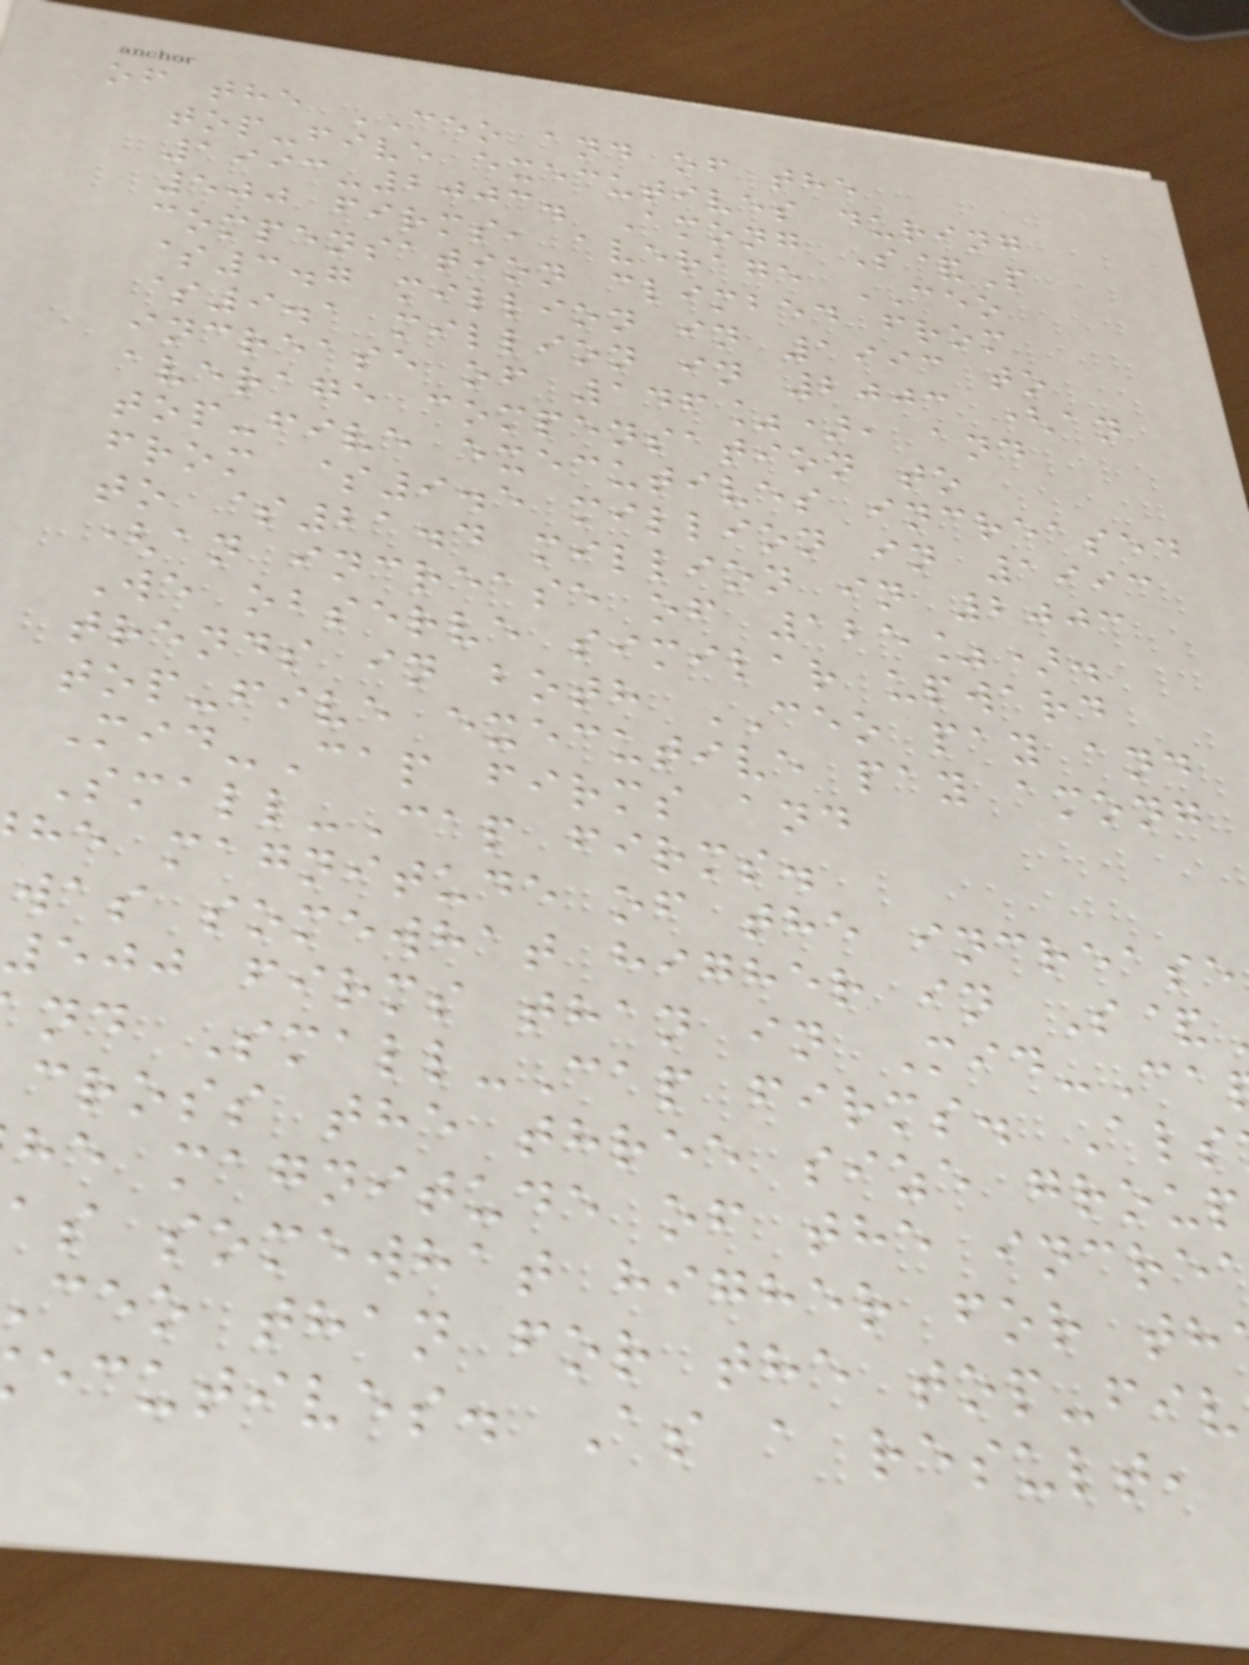of the CEO and of the
top-five executives during
1993-2003. Among S&P
500 firms, average CEO
compensation climbed from
$3.7 million in 1993 to
$9.1 million in 2003 (an
increase of 146%), and
average compensation to
top-five executives increased
from $9.5 million in 1993
to $21.4 million in 2003
(an increase of 125%).
We observe similar upward
trends in both CEO pay and
top-five executive pay among
Mid-Cap firms and
Small-Cap firms.
he magnitude of the increase
was somewhat higher in S&
500 firms than in Mid-Ca
nd Small-Cap firms. Als
cross the three size group
he magnitude of the incre
as somewhat higher for th
ceo than for the top-fiv
ecutives. As a result,
